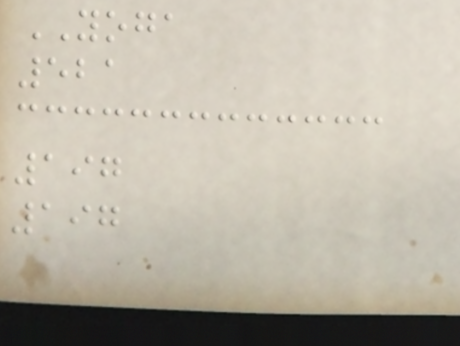YOGA
521
197
197
